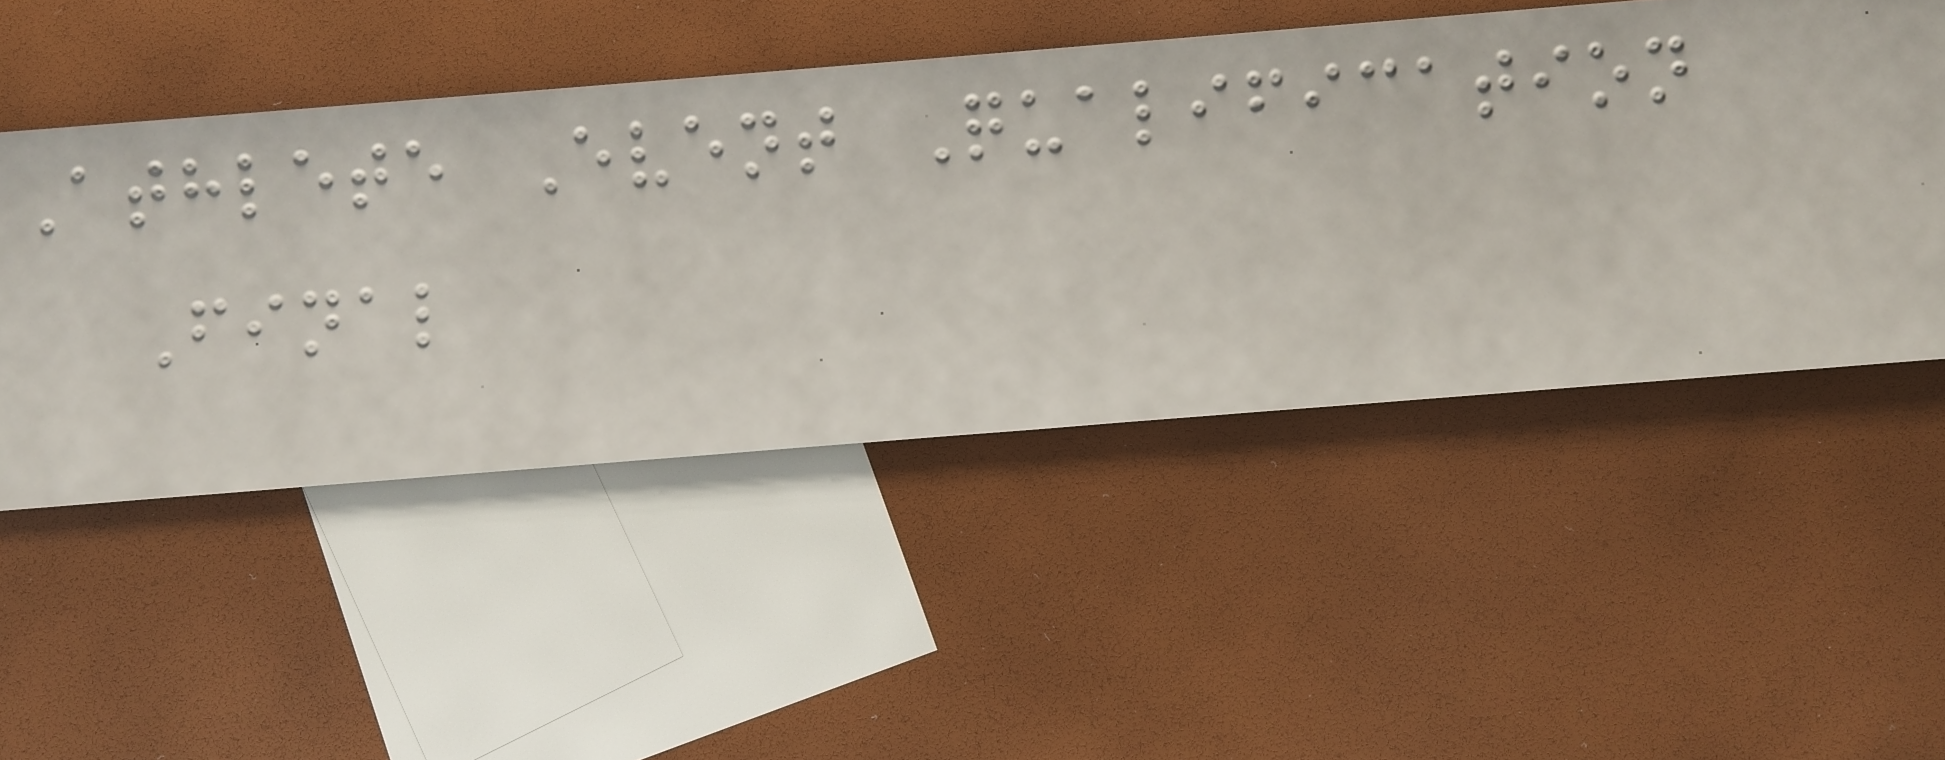Athlete Event Qualification
Final
